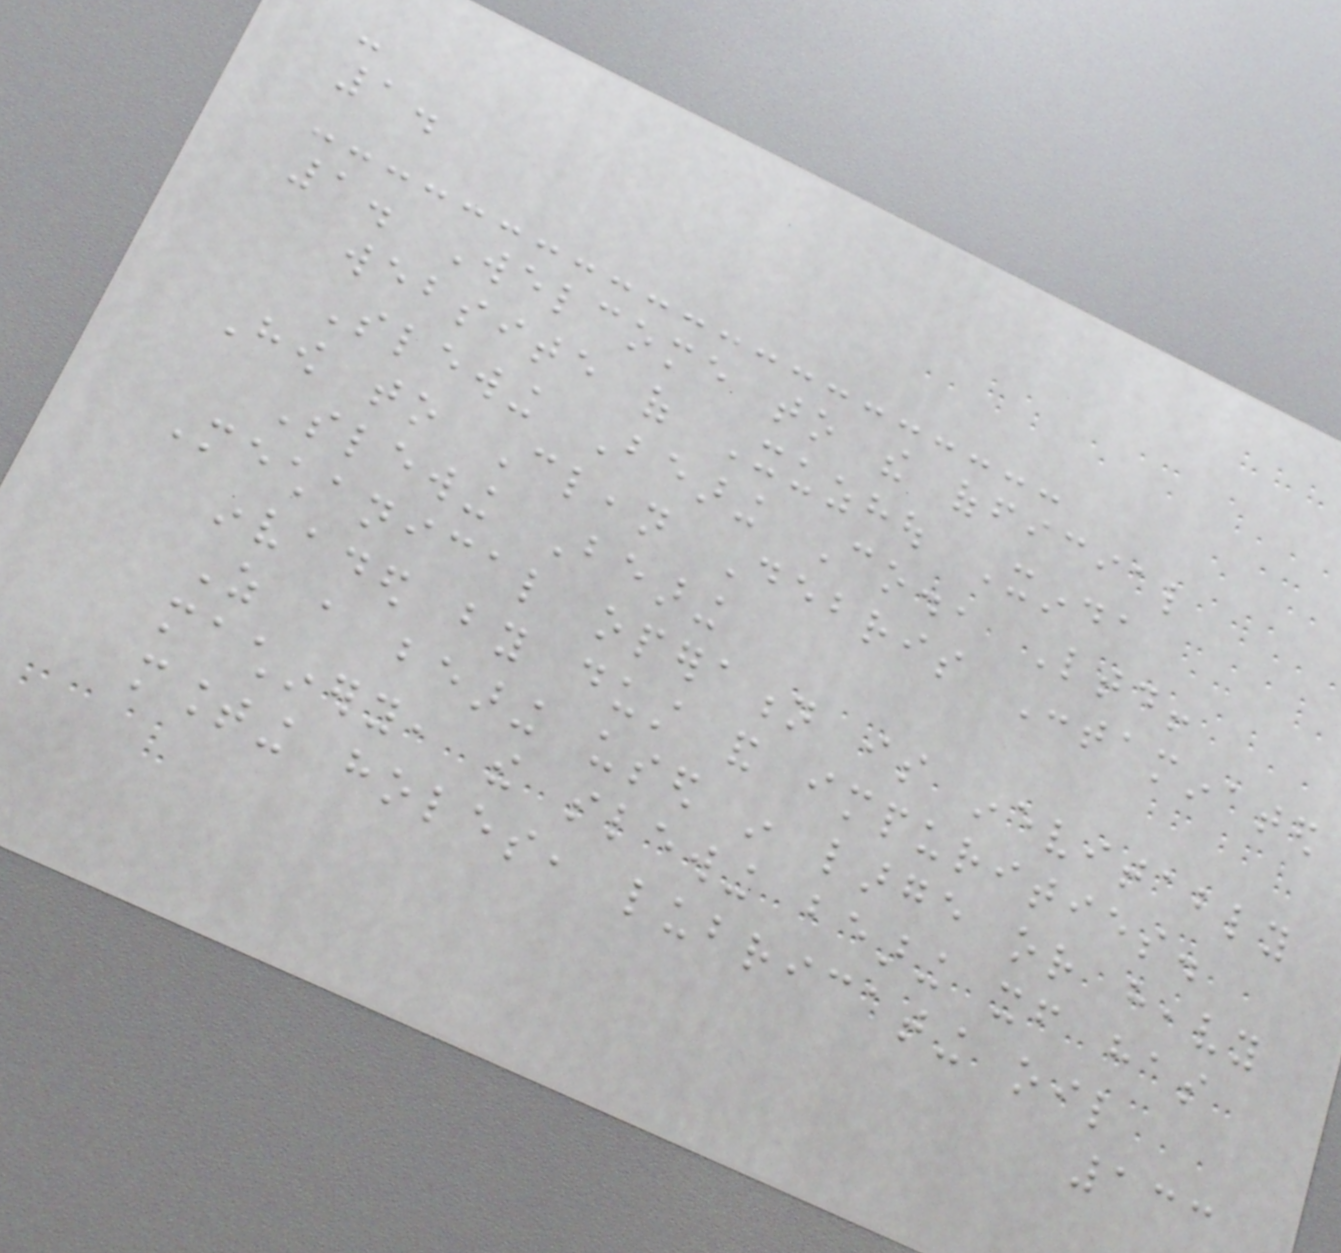-
1.
1. Welcome to the official
website of Xuzhou Xinda
Slewing Bearing Co., Ltd!
How to Clean Debris Contaminated
Slewing Bearing
Mechanical operation is inevitably
invaded by dust and impurities.
As a bearing used in large or heavy
machinery, the slewing bearing itself has
mounting holes, lubricating oil
133
